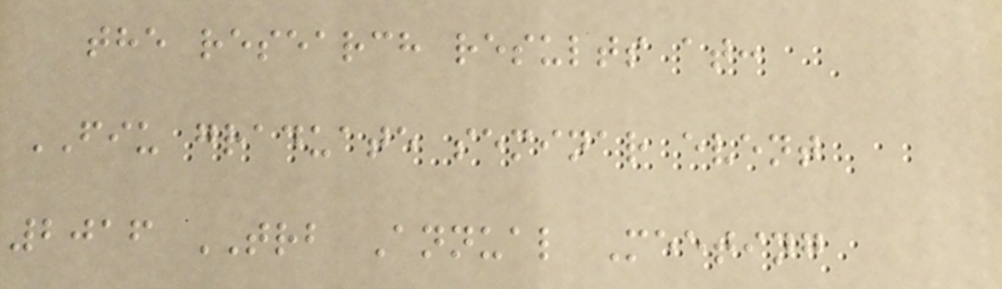the research results at:
FIU graduate seminar event
2016 TRB Annual Meeting
